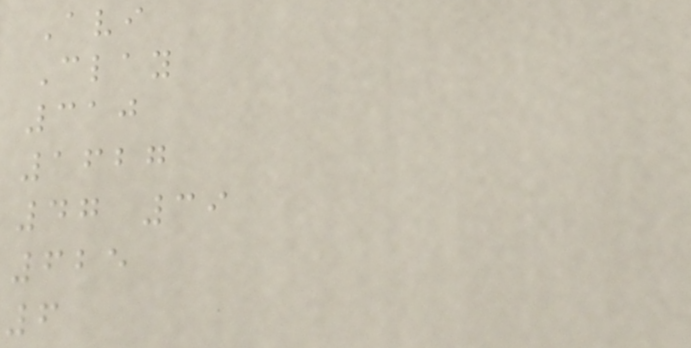Avi
Clay
310
1627
47 39
625
6
